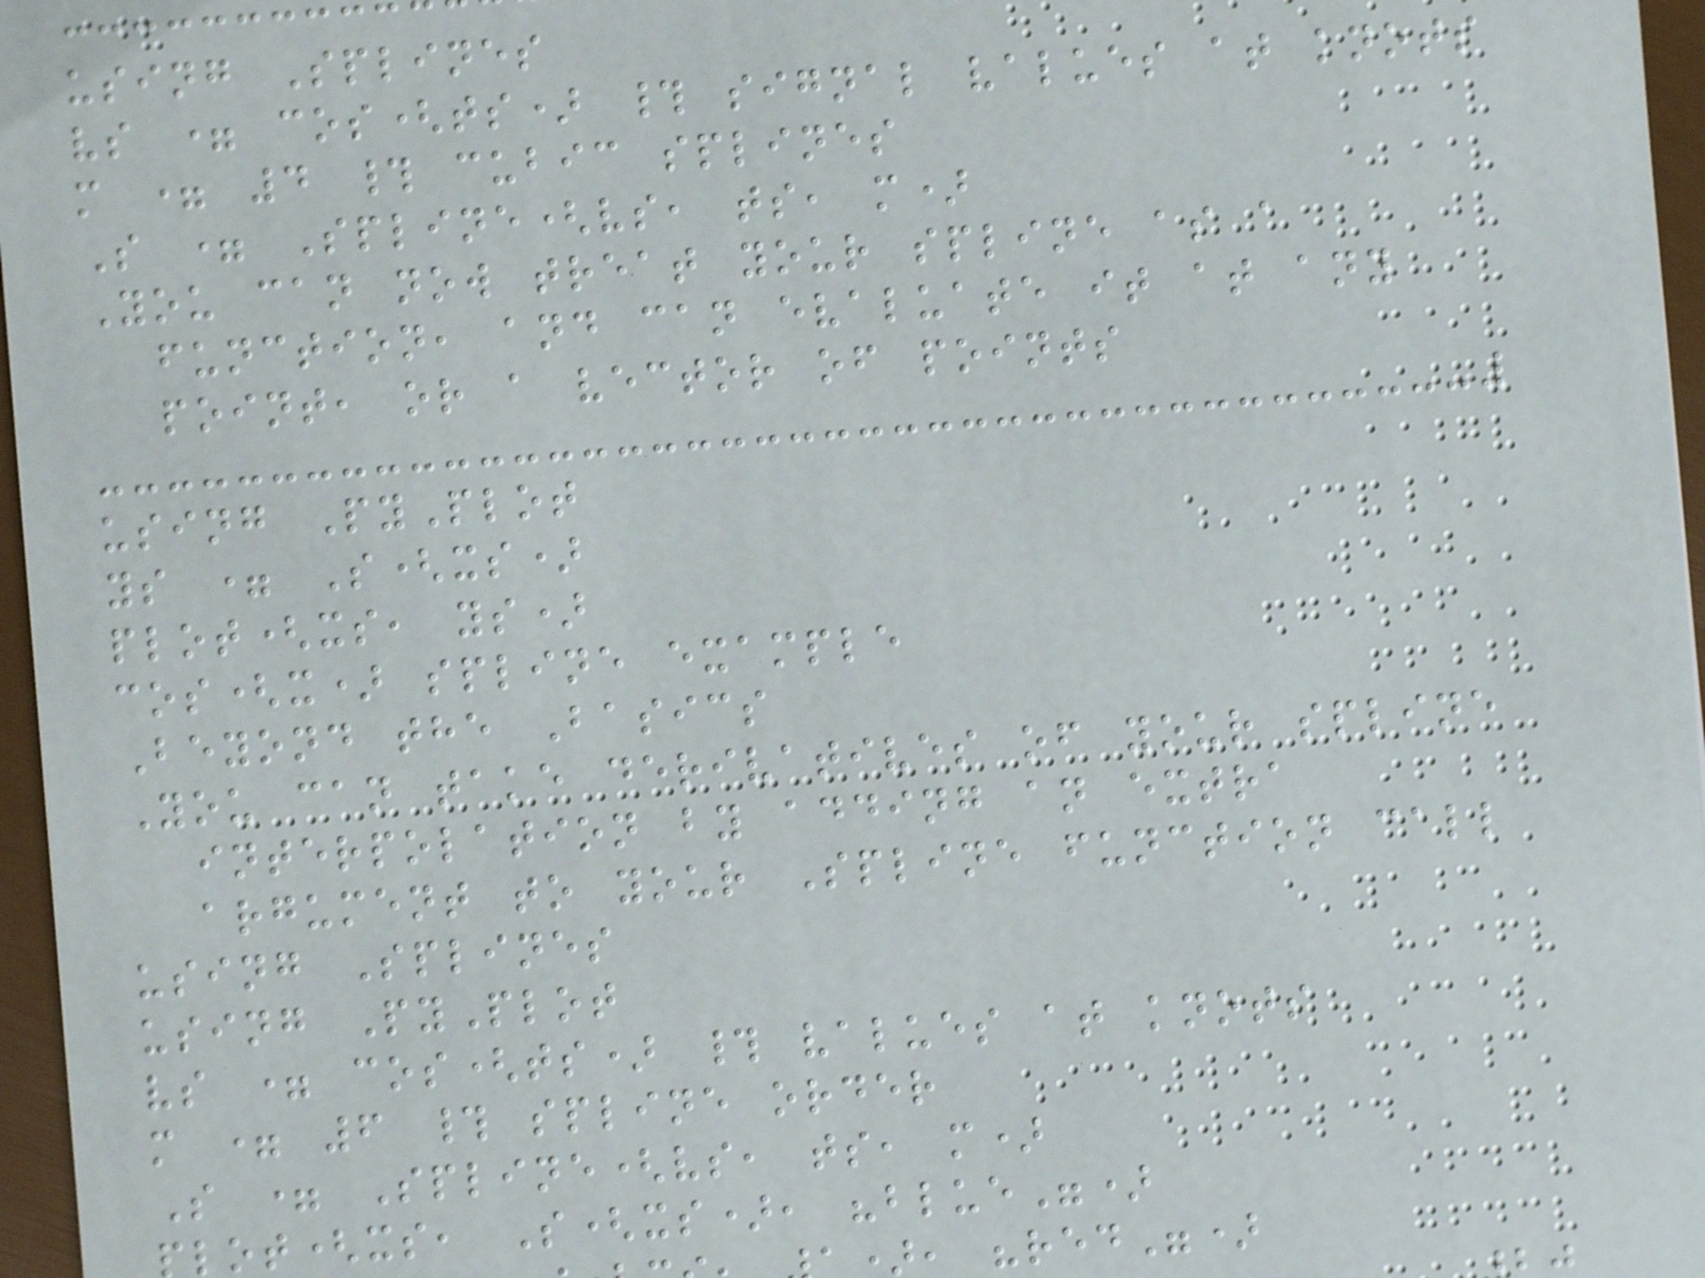using Splines
vs = cos(ts) # signal values at knots
m = 4 # cubic splines
S = Spline(vs, ts, m)
You can now treat your spline as a
function, and can evaluate it at any
point, or a vector of points
using PyPlot
ys = S(xs)
plot(xs, ys)
cos(x) spline example
Beyond the Basics
You can take derivatives of your spline
interpolation by adding an extra
argument to your Spline function call
using Splines
using PyPlot
vs = cos(ts) # values at knots
m = 6 # spline order
S = Spline(vs, ts, m)
lot(xs, S(xs), "blue")
, "red")
